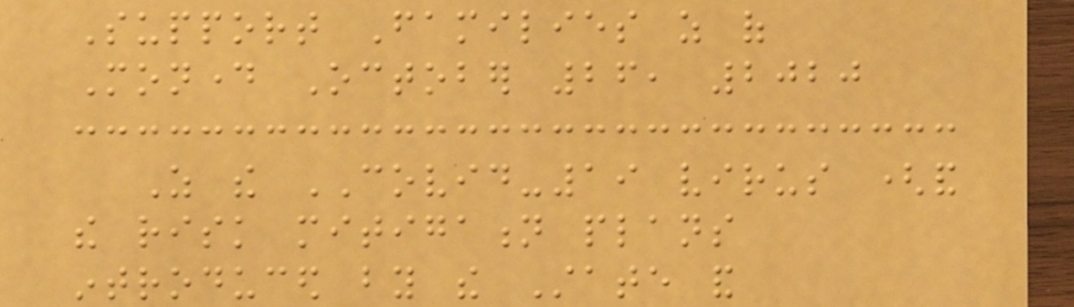Support Families as of
Monday October 26, 2020
As the COVID-19 virus (and
the risk mitigation plans
introduced by the State and
